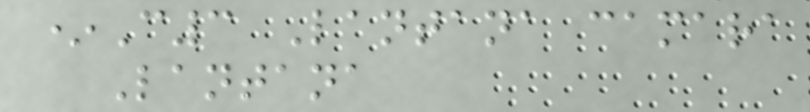*C3 Lantana camara
Lantana
